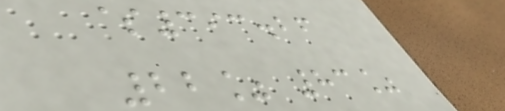$393.26
22% 83%
